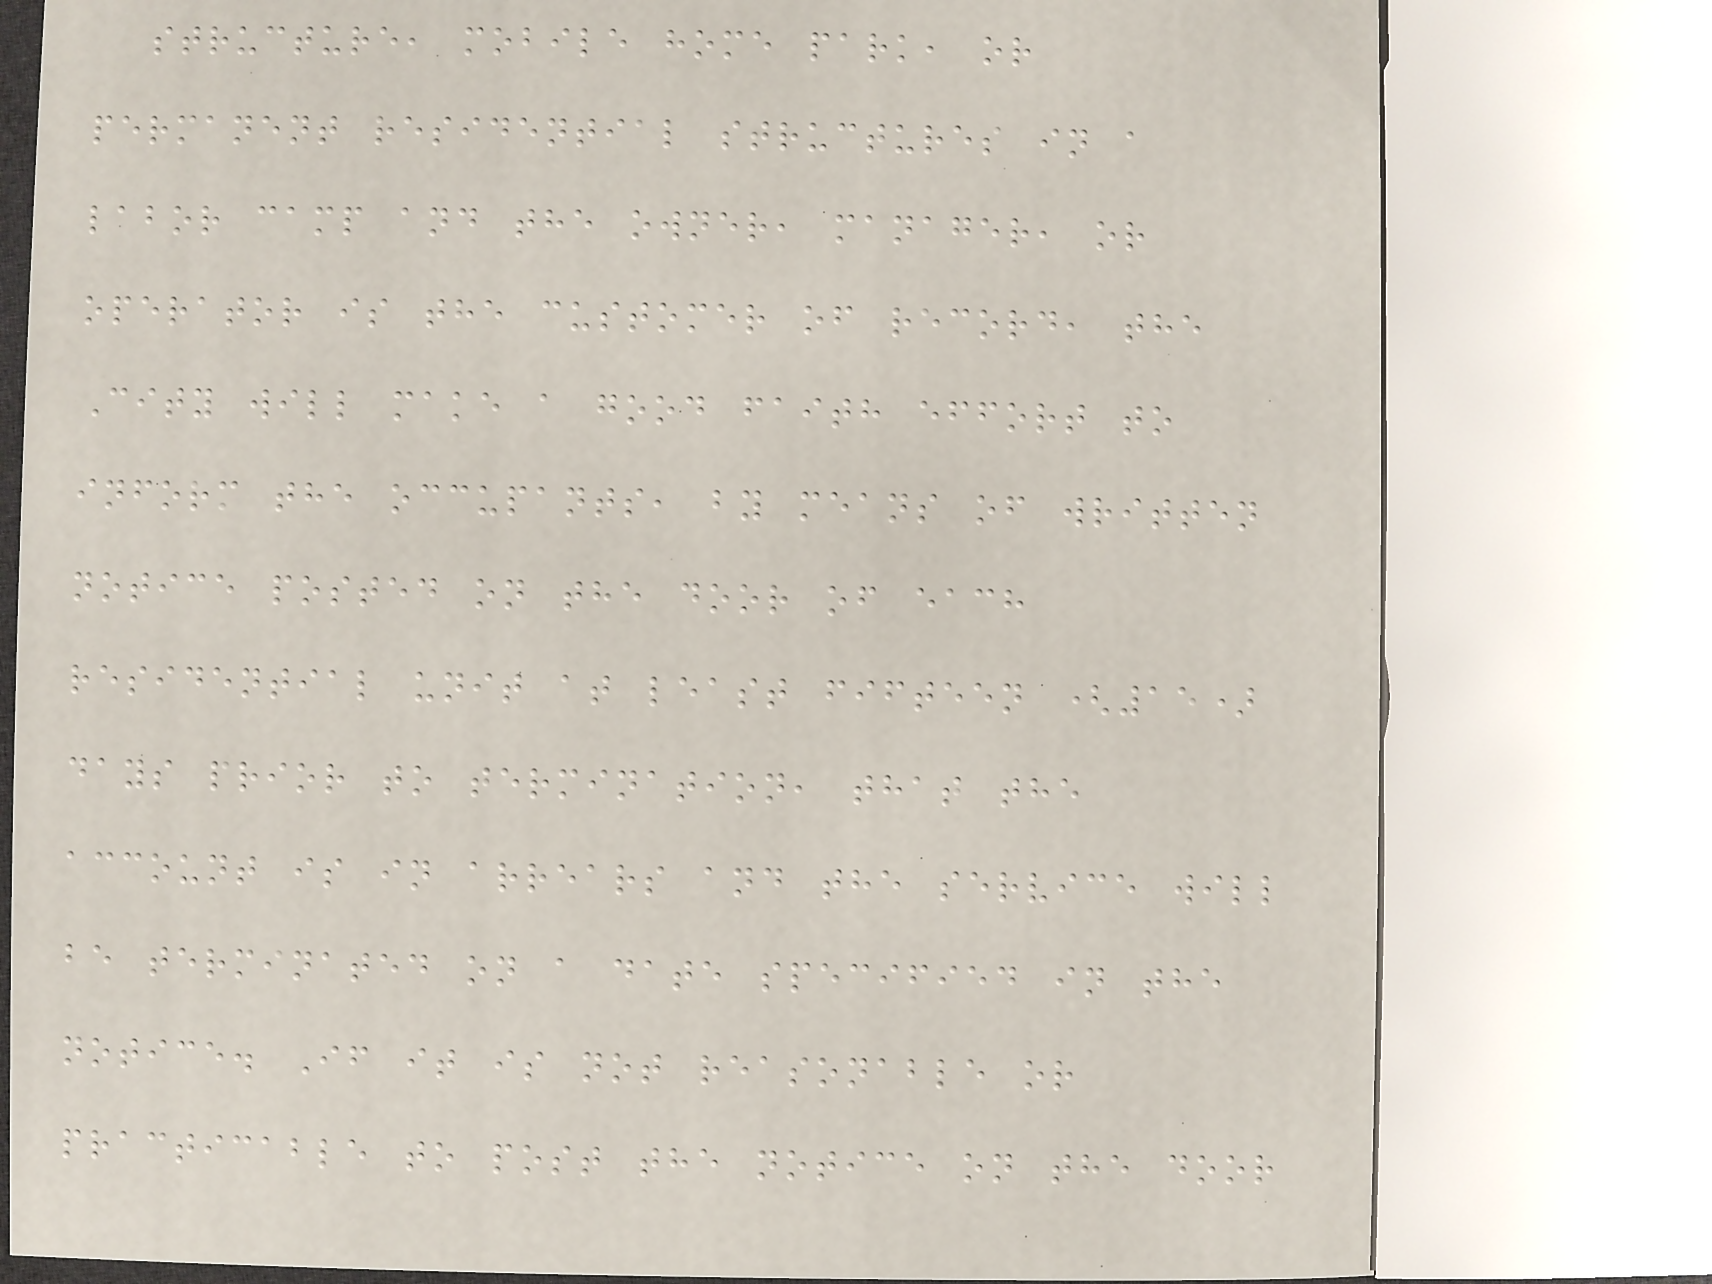structure, mobile home park, or
permanent residential structures in a
labor camp and the owner, manager, or
operator is the customer of record, the
City will make a good faith effort to
inform the occupants, by means of written
notice posted on the door of each
residential unit at least fifteen (15)
days prior to termination, that the
account is in arrears and the service will
be terminated on a date specified in the
notice. If it is not reasonable or
practicable to post the notice on the door
